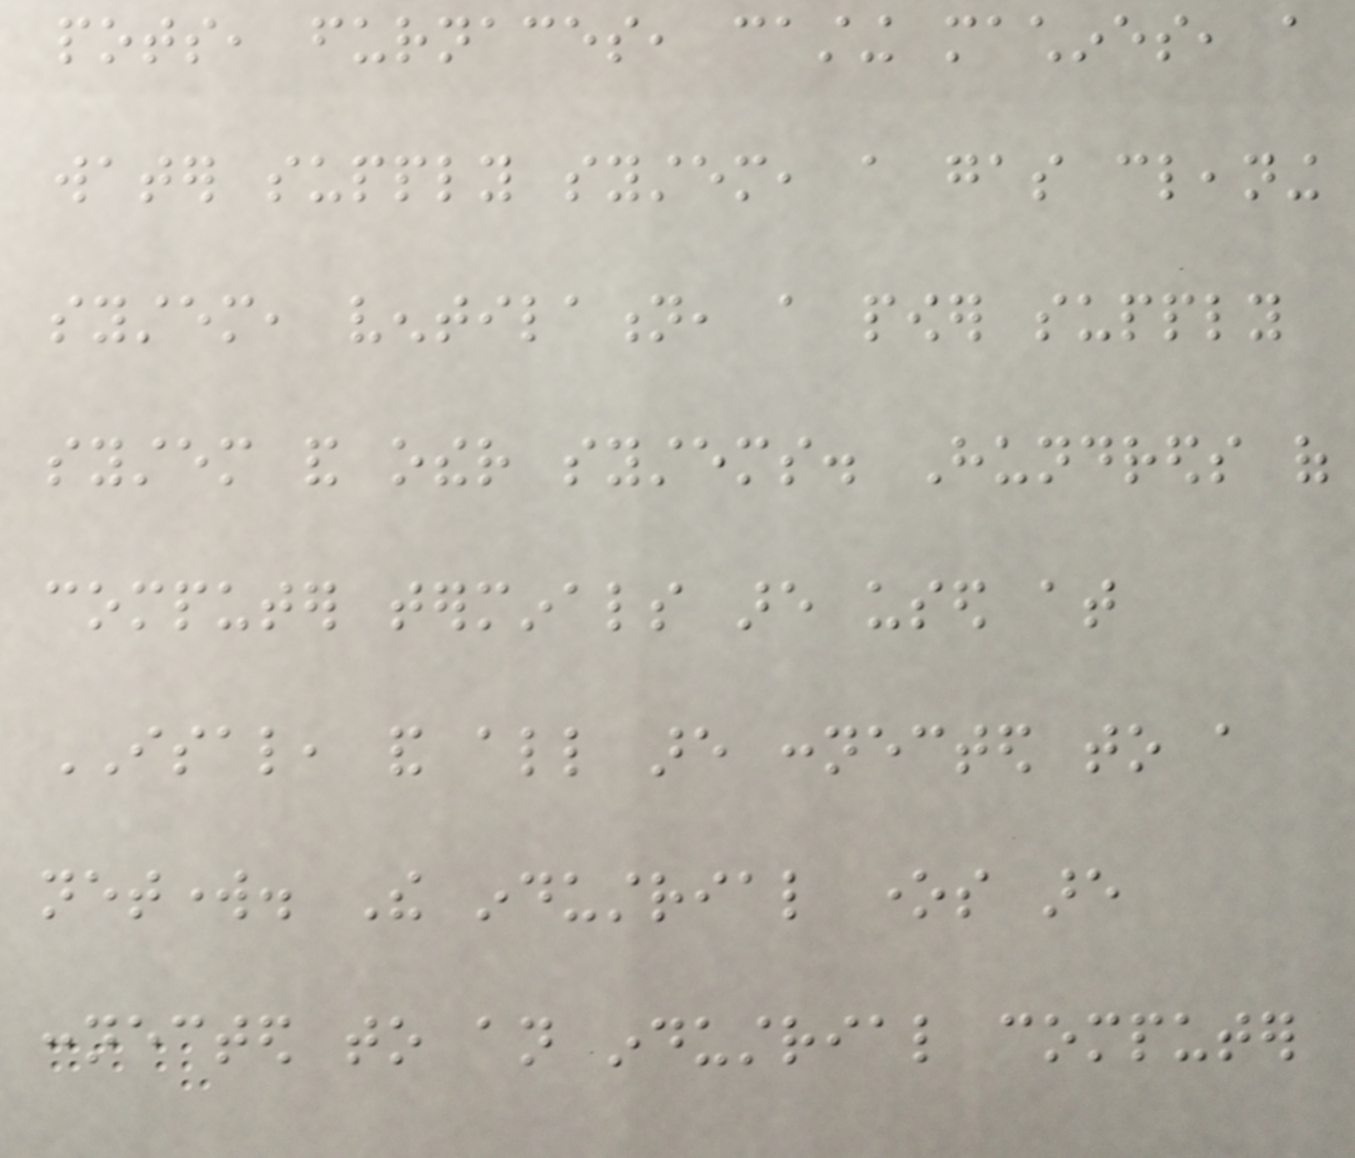pots, furnaces, casting machines, a
water supply system, a gas cleaning
system, ventilation, a power supply
system and other systems. Hundreds of
computer terminals are used at
ISAL, and all are connected to a
network. The industrial ones are
connected to an industrial computer
